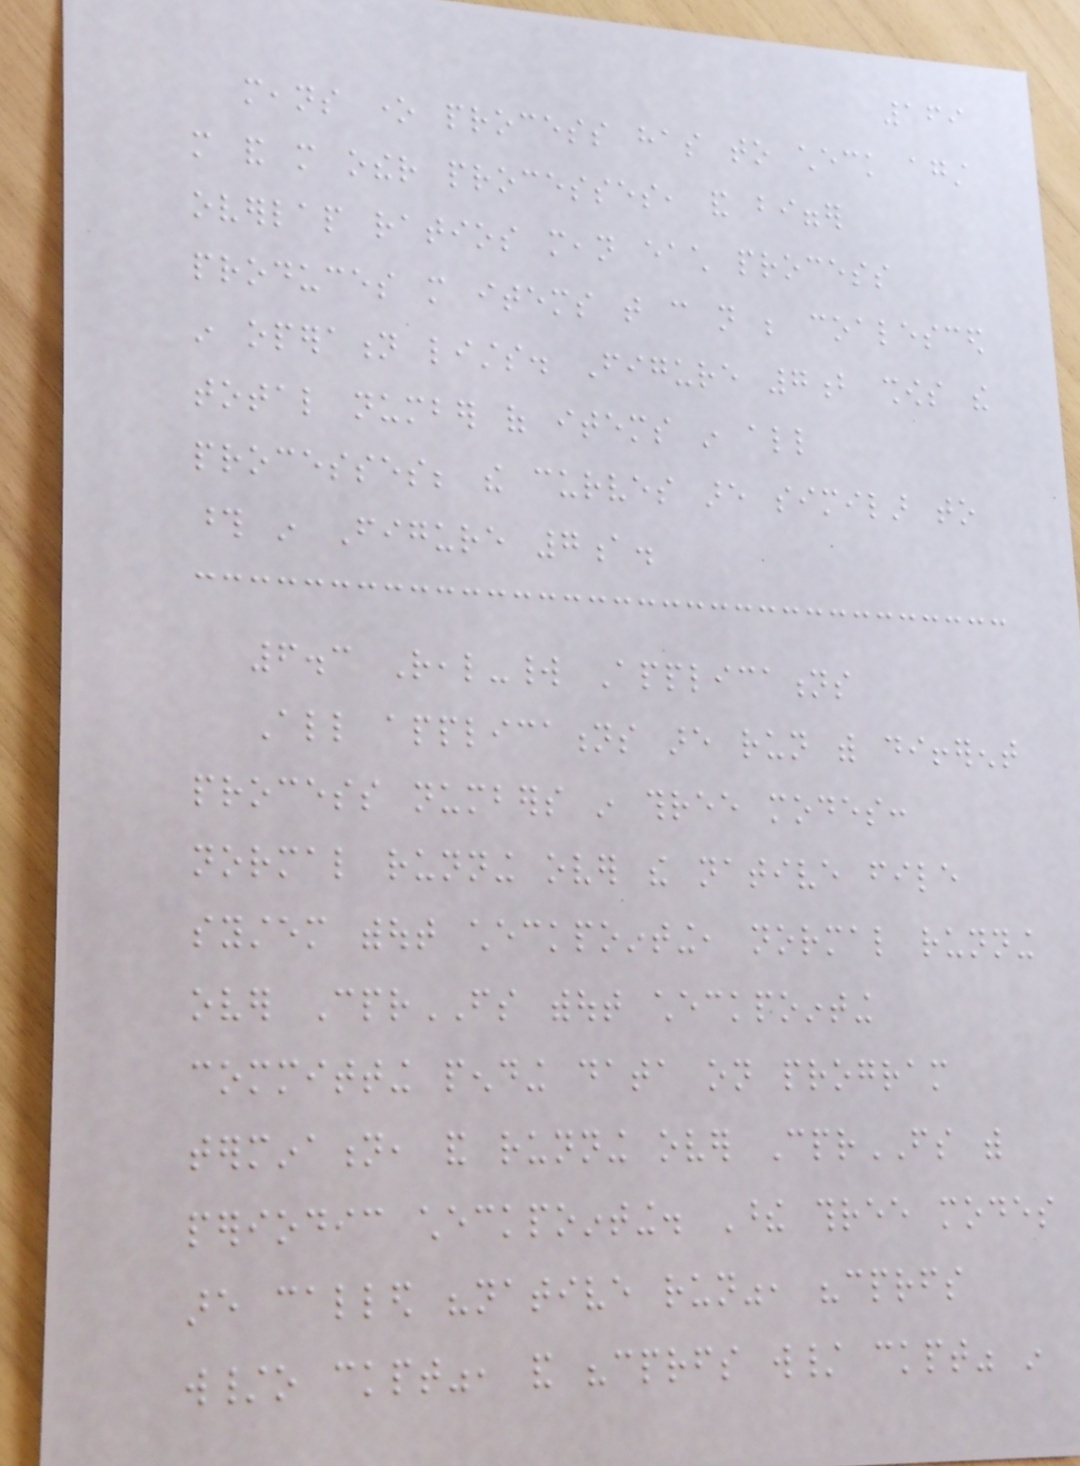169
means one process has to check against
more and more other processes, and bigger
overlap ratios mean each process
produces more items that can not be coalesced
in operation lists. Figure 7b shows the
total number of items in all
processes; the curves are similar to
those in Figure 7a.
6.3 Real-world Applications
All applications are run with different
process numbers in three modes:
normal running over the native file
system without checkpointing, normal running
over CprFS without checkpointing
committing pending data on program
termination, and running over CprFS with
periodic checkpointing. These three modes
are called "native run", "cprfs
w/o ckpt", and "cprfs w/ ckpt" in
